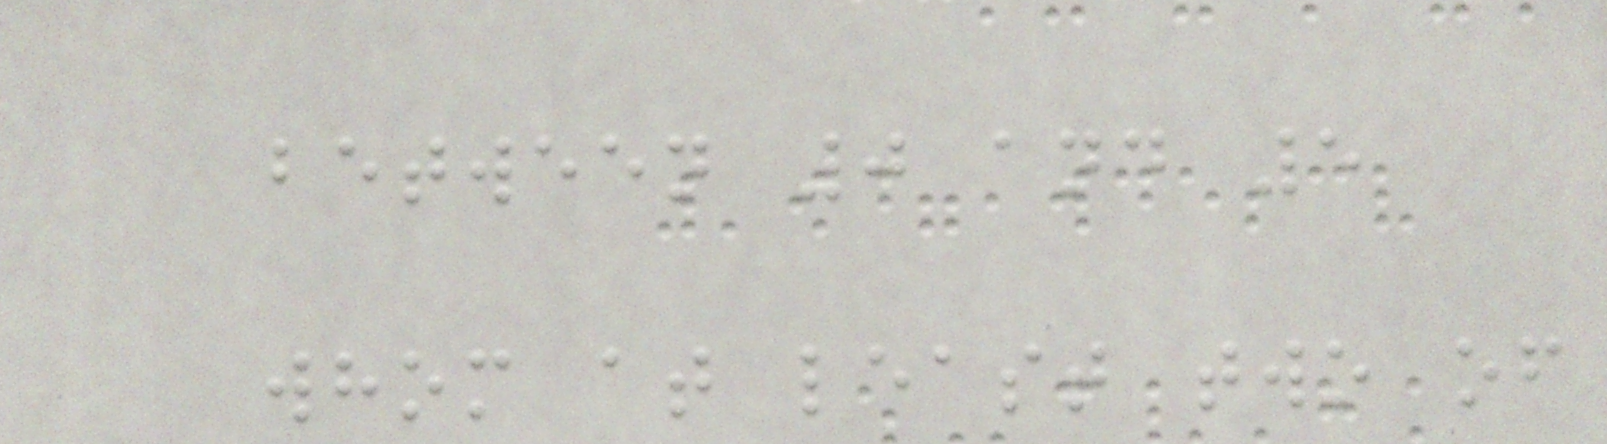between 0 and 5
whom at least two of
